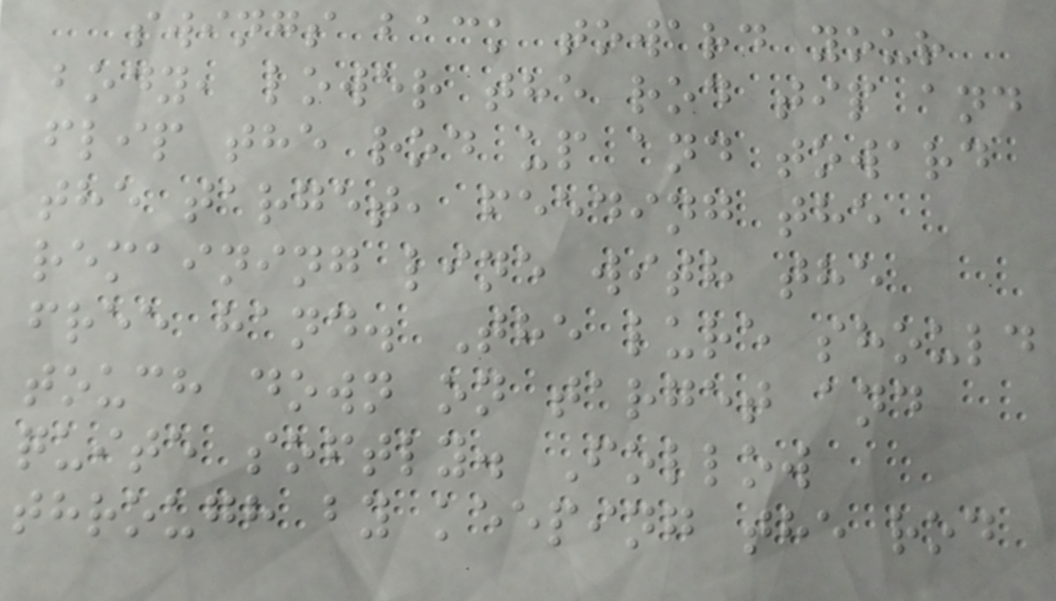swings back toward your
body, lower the rod tip and
flip the rod up and toward
the target, feeding the
remaining line with the
free hand. The lure should
touch down on target and
quite softly. Follow
through by keeping the rod
